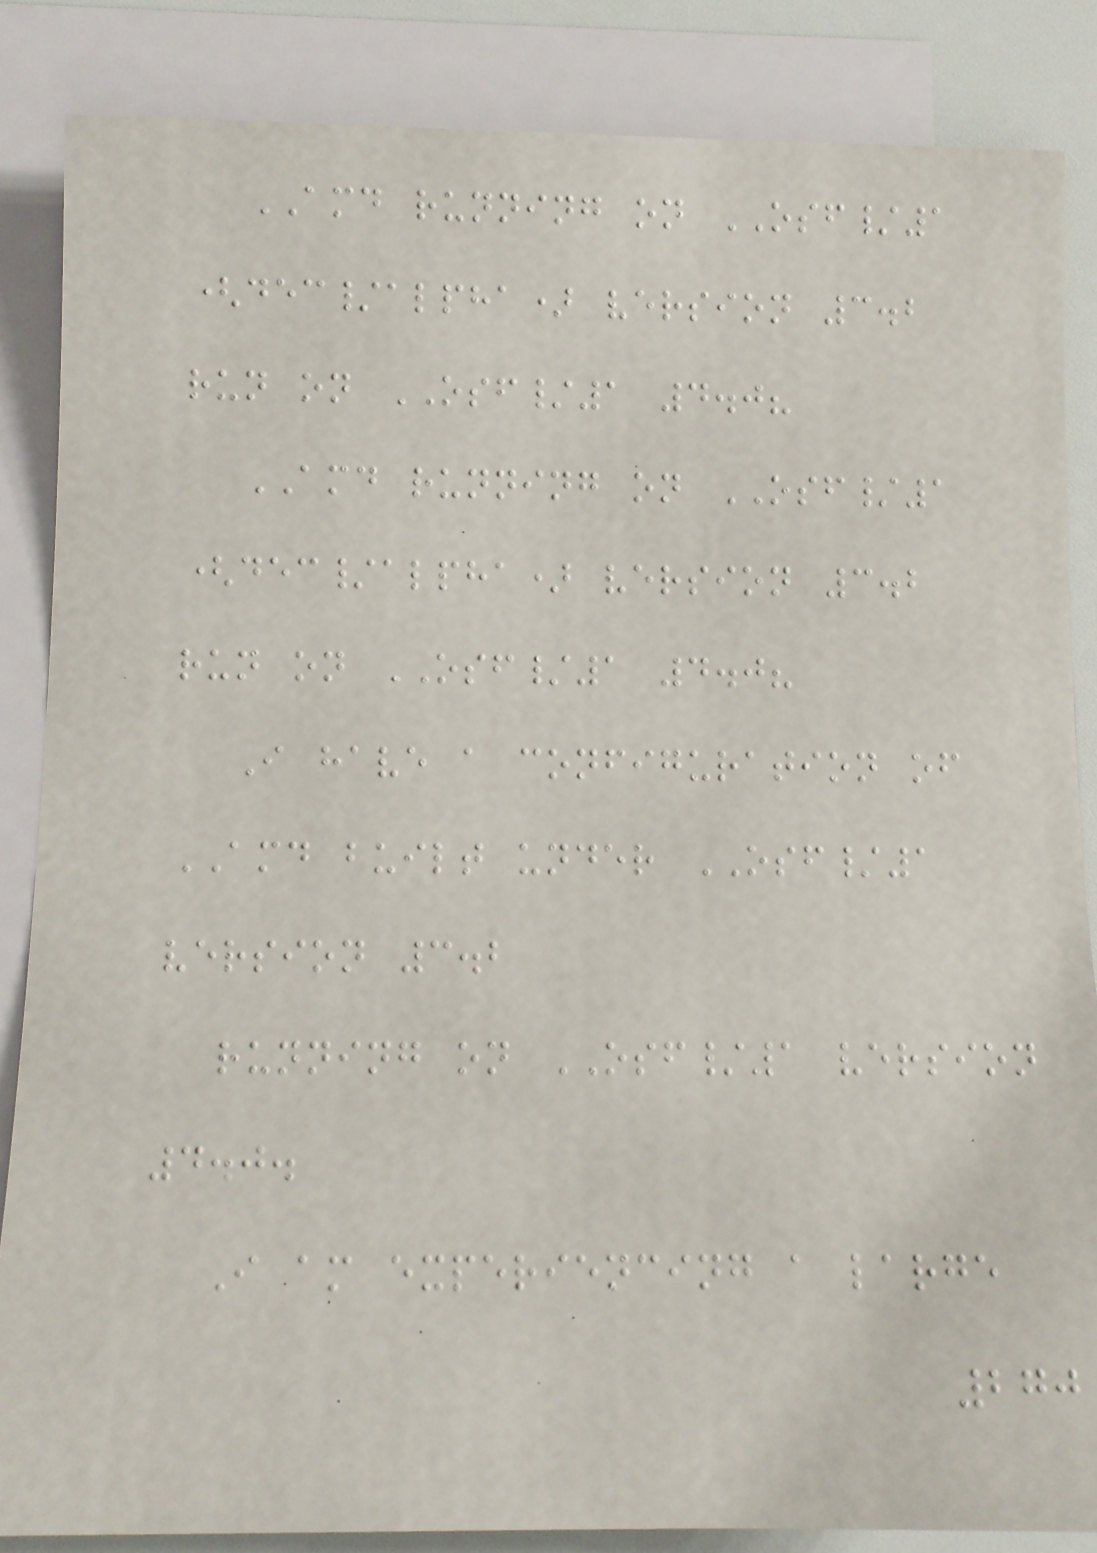AMD running on OSF/1
(dec/alpha) version 3.2
run on OSF/1 4.0?
AMD running on OSF/1
(dec/alpha) version 3.2
run on OSF/1 4.0?
I have a configuration of
AMD built under OSF/1
version 3.2
running on OSF/1 version
4.0.
I am experiencing a large
270
